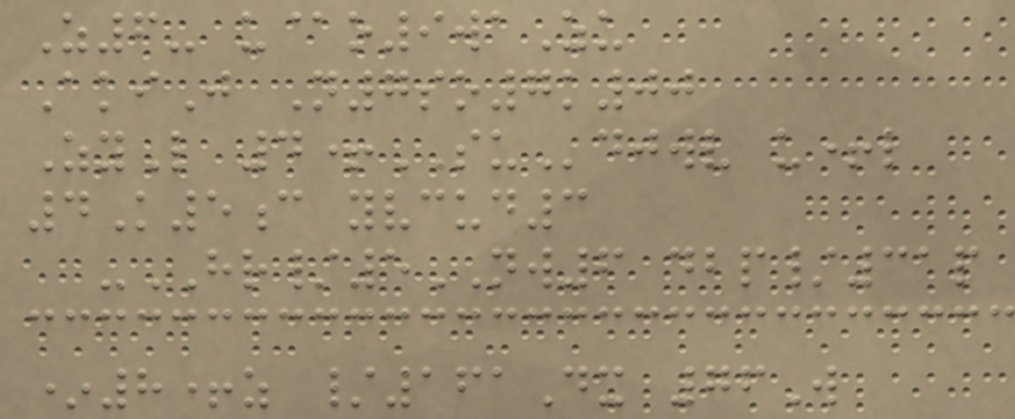Z6- u@o9waZu
AkiJ N7so7k00
ZyL 4+SUdjwv u+l
4K5c yvcud3
-HR/5NW6 dbp/31p
*8+z /161Dx 76W
